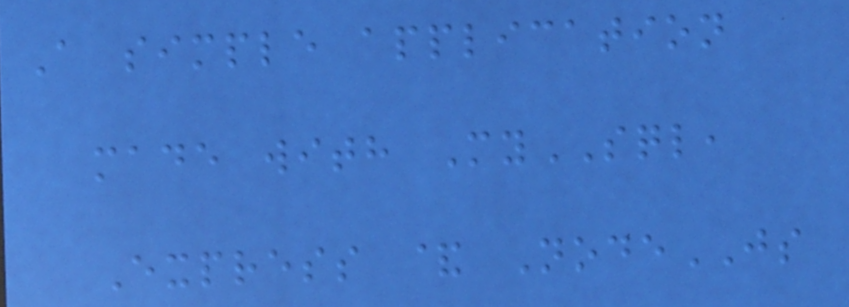A simple application
made with MySQL,
Express & NodeJS
